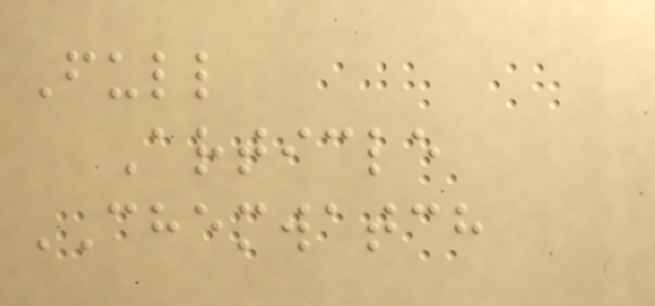Full
Article
CHEMWATCH
